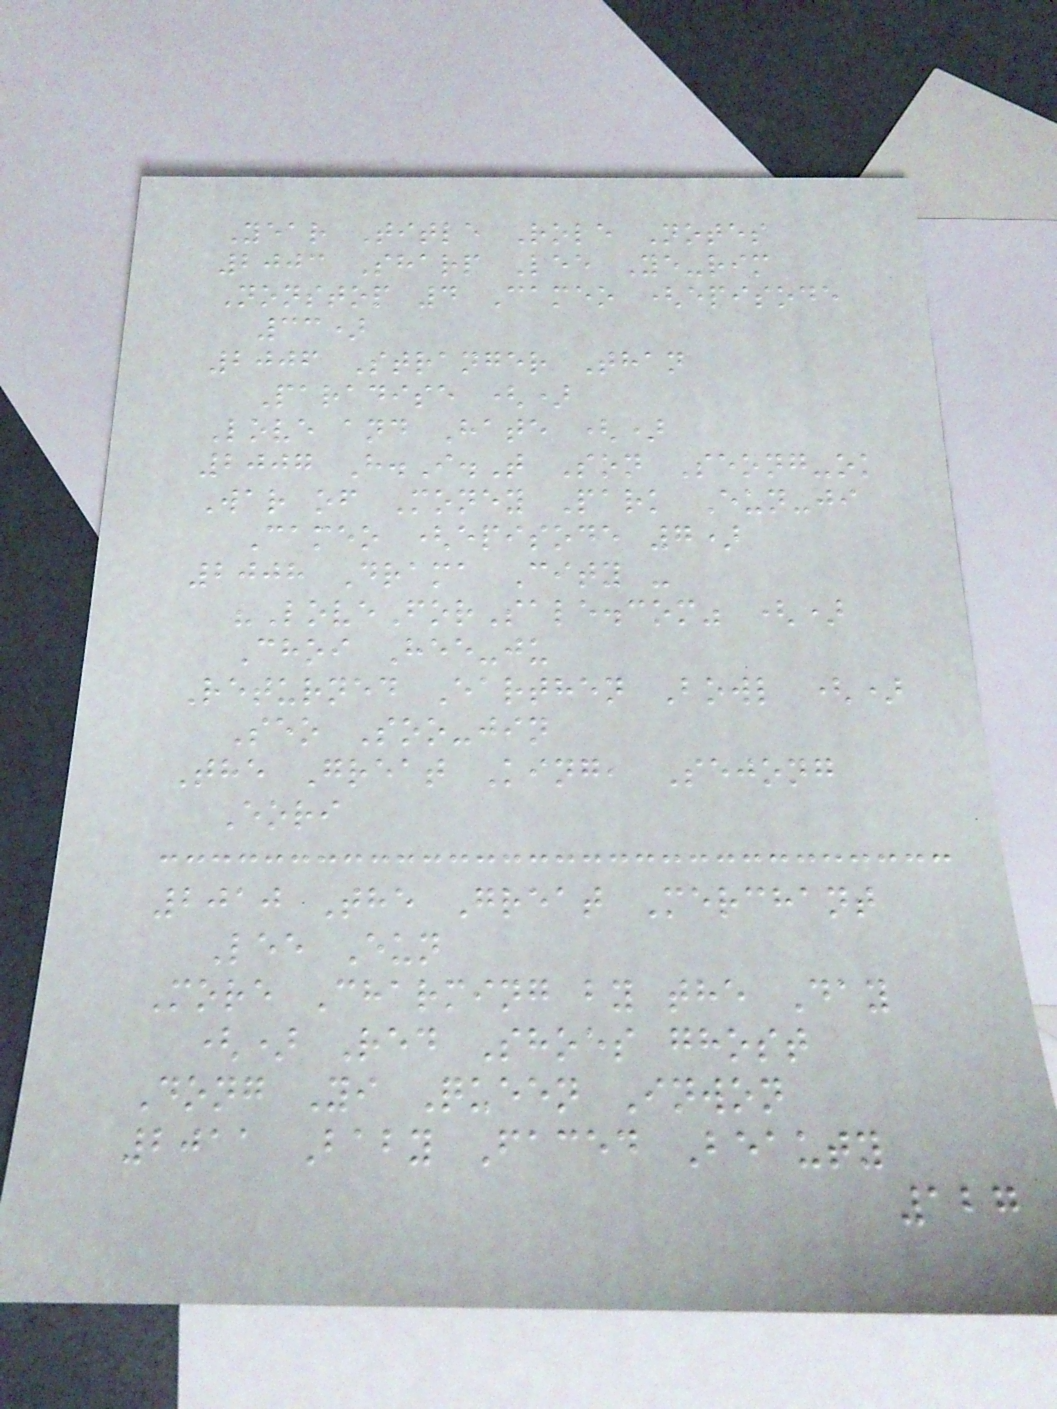Year Title Role Notes
2003 Sharp Lee Ye-rim
Nonstop 4 Cameo (episode
33)
2006 Stranger Than
Paradise ()
Love and Hate ()
2007 H.I.T Son Seong-ok
War of Money Park Eun-ji
Cameo (episode 7)
2008 Drama City -
"LoveForSale.com" ()
Choi Hee-ju
Returned Earthen Bowl ()
Seo Soo-jin
The Great King, Sejong
Eori
2010 The Great Merchant
Lee Eun
More Charming by the Day
() Red Shoes ghost
Dong Yi Queen Inwon
2011 Baby Faced Beauty
127
